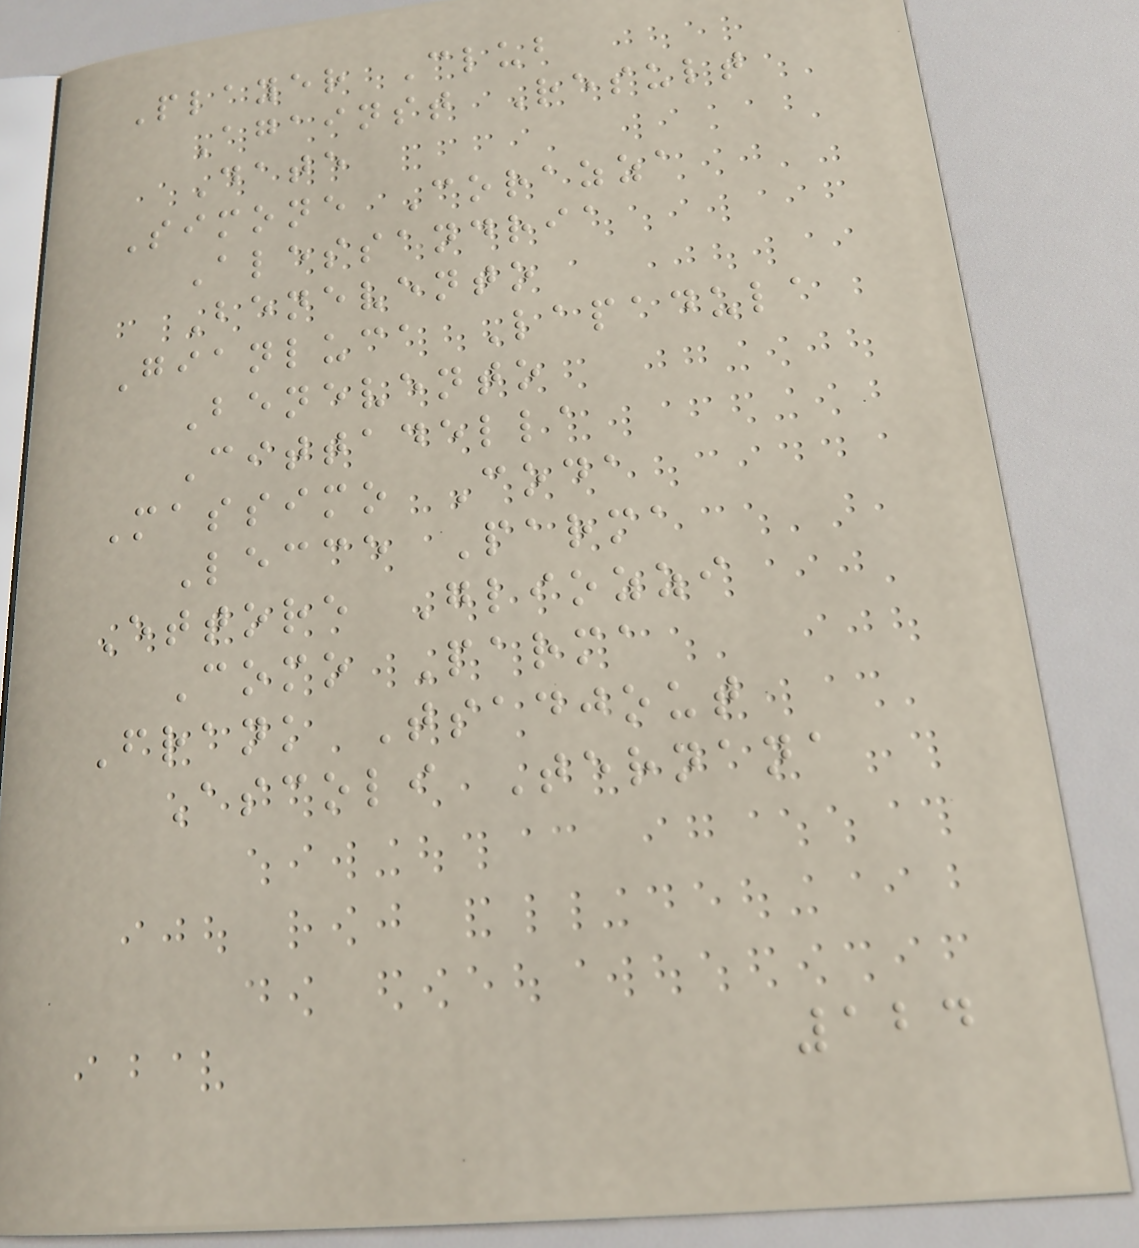Player Club
Against Result
Date
Simone Corazza
Alessandria
Benevento
Gianluca Lapadula
Benevento
Cittadella
Massimo Coda
Lecce Parma
Ettore Gliozzi
Como Parma
Frank Tsadjout
Ascoli Ternana
124
